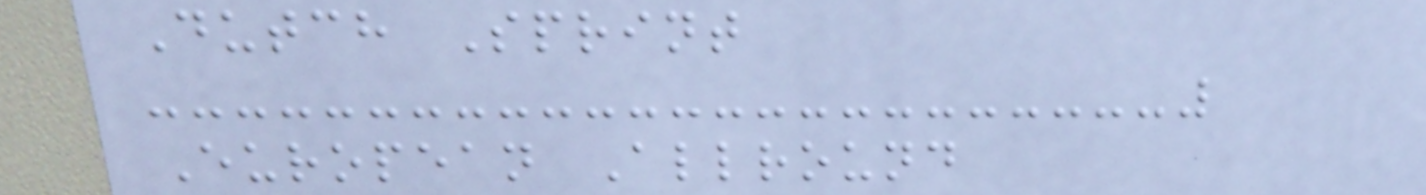Dutch Sprint
European Allround
